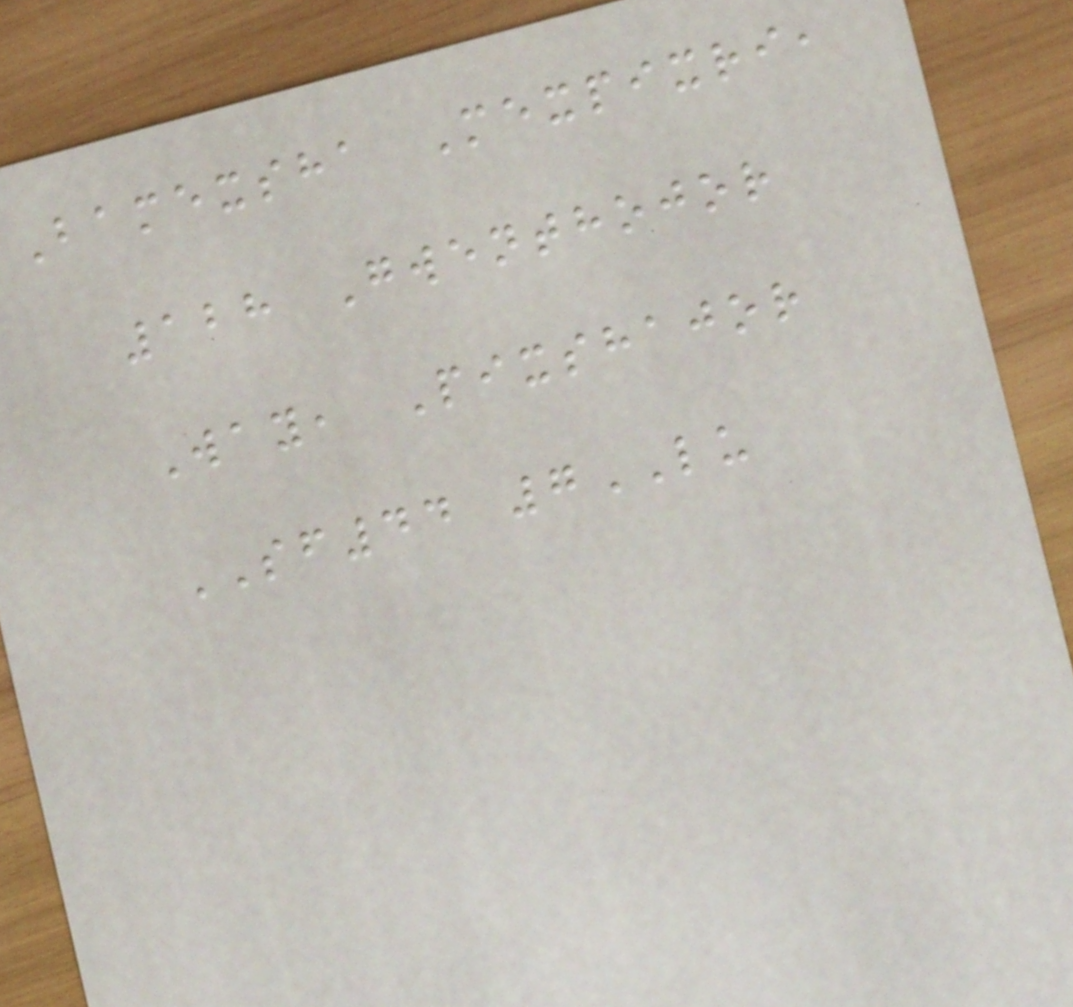Bamexsha Mexpixri,
128 Gwenthojor
Way, Pixshajor
SF44 7LU
